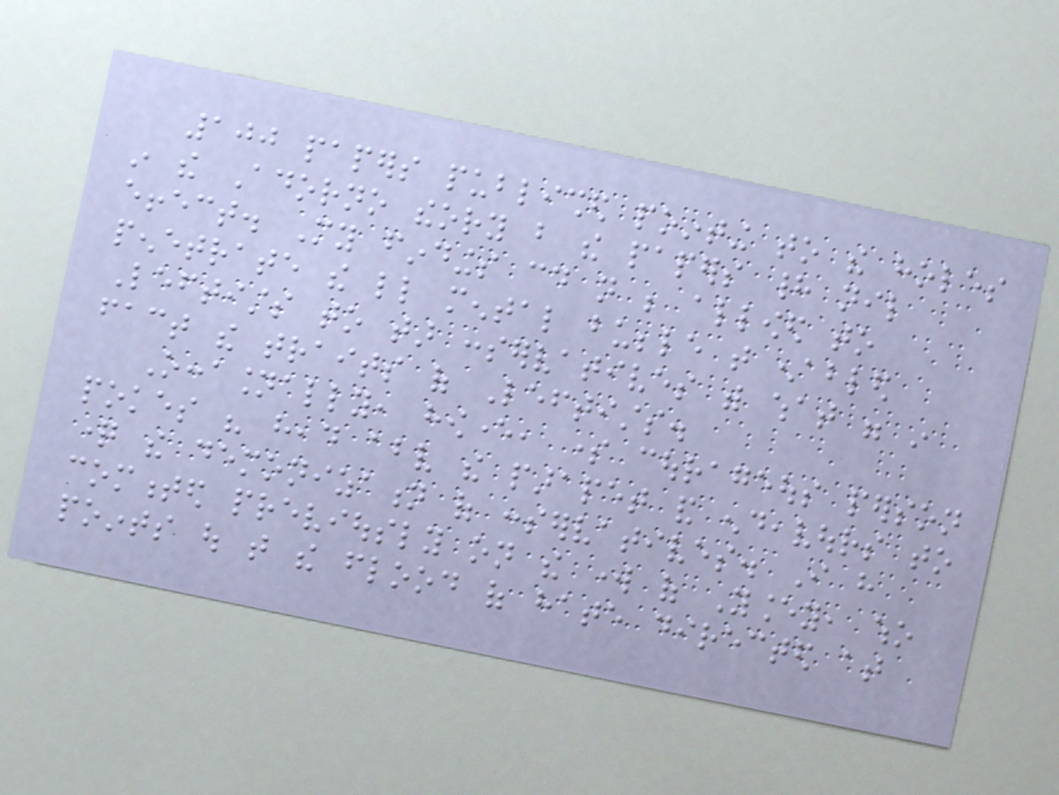100 papers published pointing to the holes
in the Adorno theory but the papers had nil
effect. My findings could not be allowed to
penetrate the little mental bubble that enabled
Leftists to tar conservatives with what were in
fact the traits of Leftists.
Occasionally, however, some courageous person
pokes his head above the parapet and endeavours to
question the demonization of conservatives. I have
commented previously on the work of Yancey, who
points out that the flood of hate directed at
